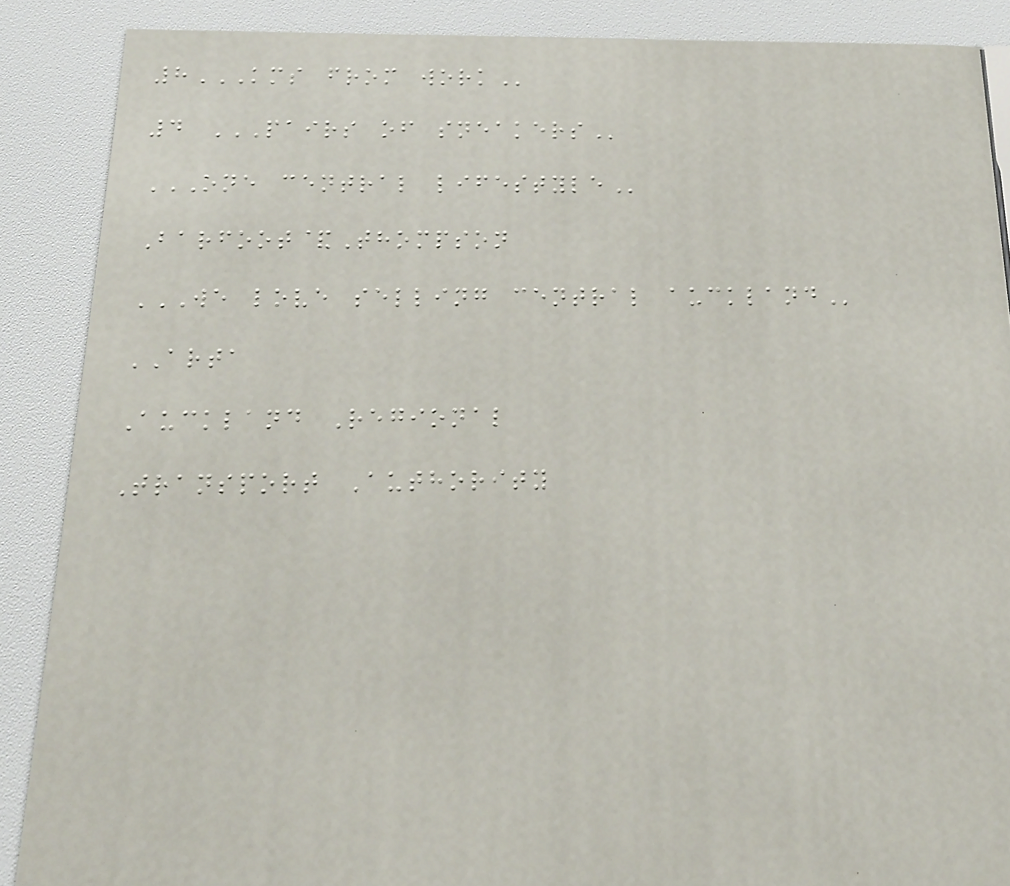8KMS FROM WORK
4 PAIRS OF SNEAKERS
ONE CENTRAL LIFESTYLE
Barfoot&Thompson
WE LOVE SELLING CENTRAL AUCKLAND
ARTA
Auckland Regional
Transport Authority
